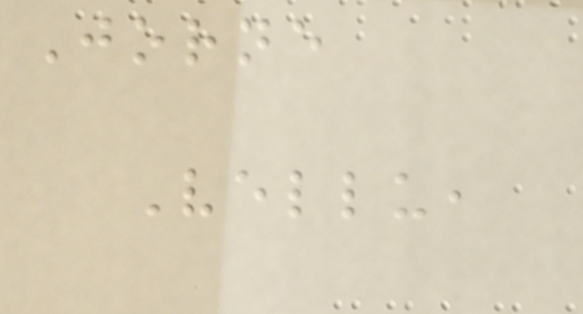Jorne
Vellu,
